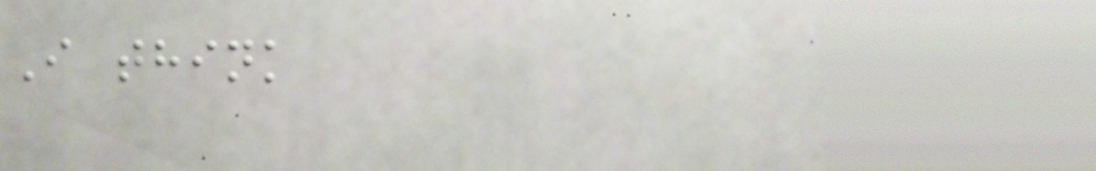I think
